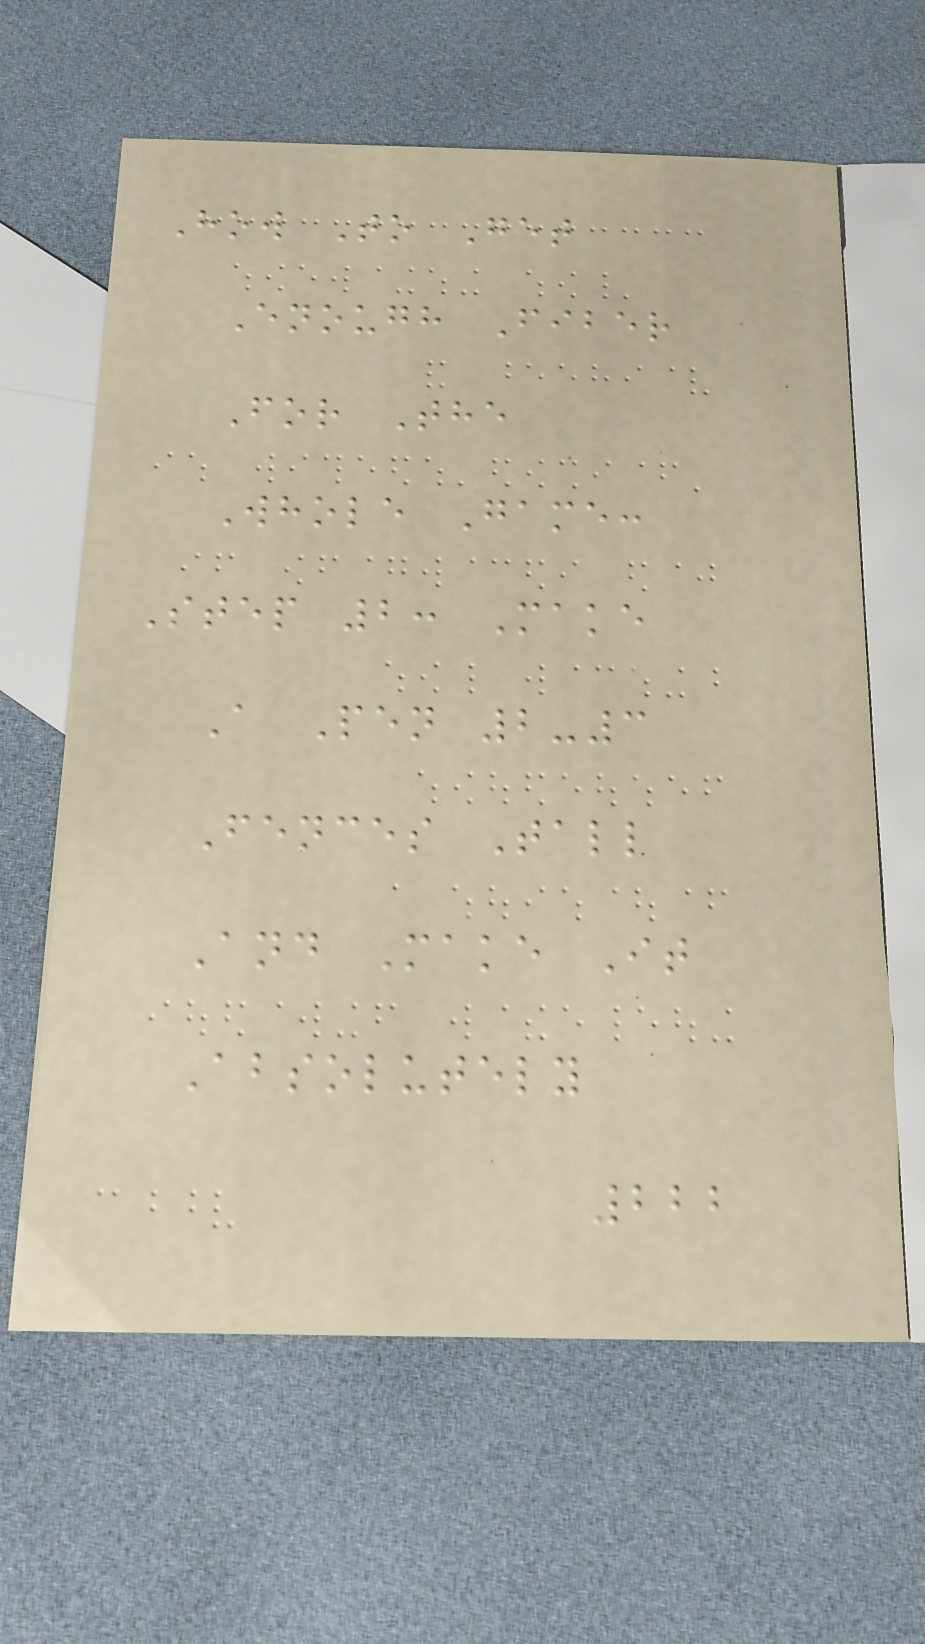How To Get
Enough Fiber
For The
Whole Game:
Step 2: Make
A Pen 2-3
Fences Tall
And Make It
Absolutely
222
